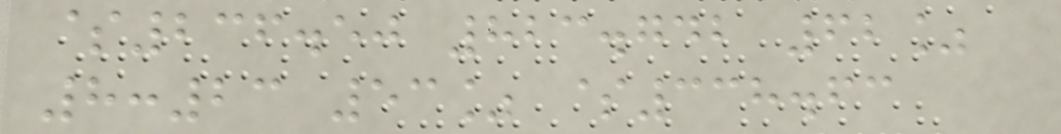$236.50 823.742 62%
8:23 53% $338.63
